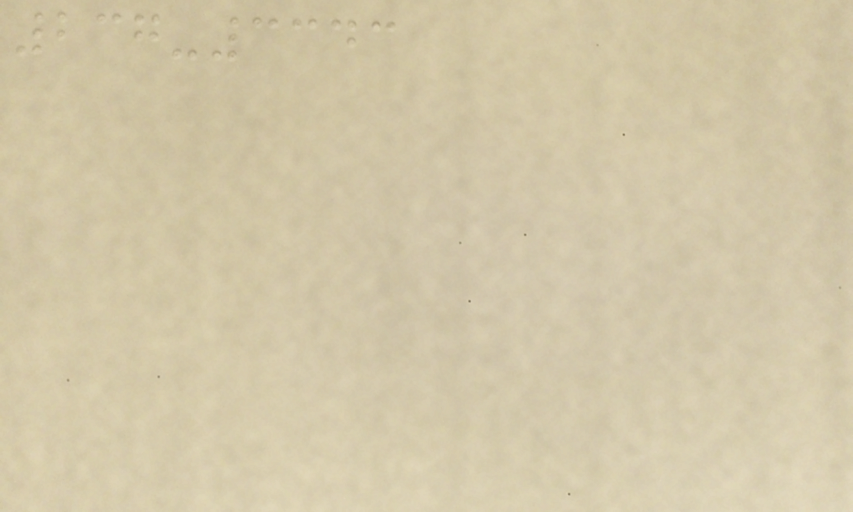237-3343
